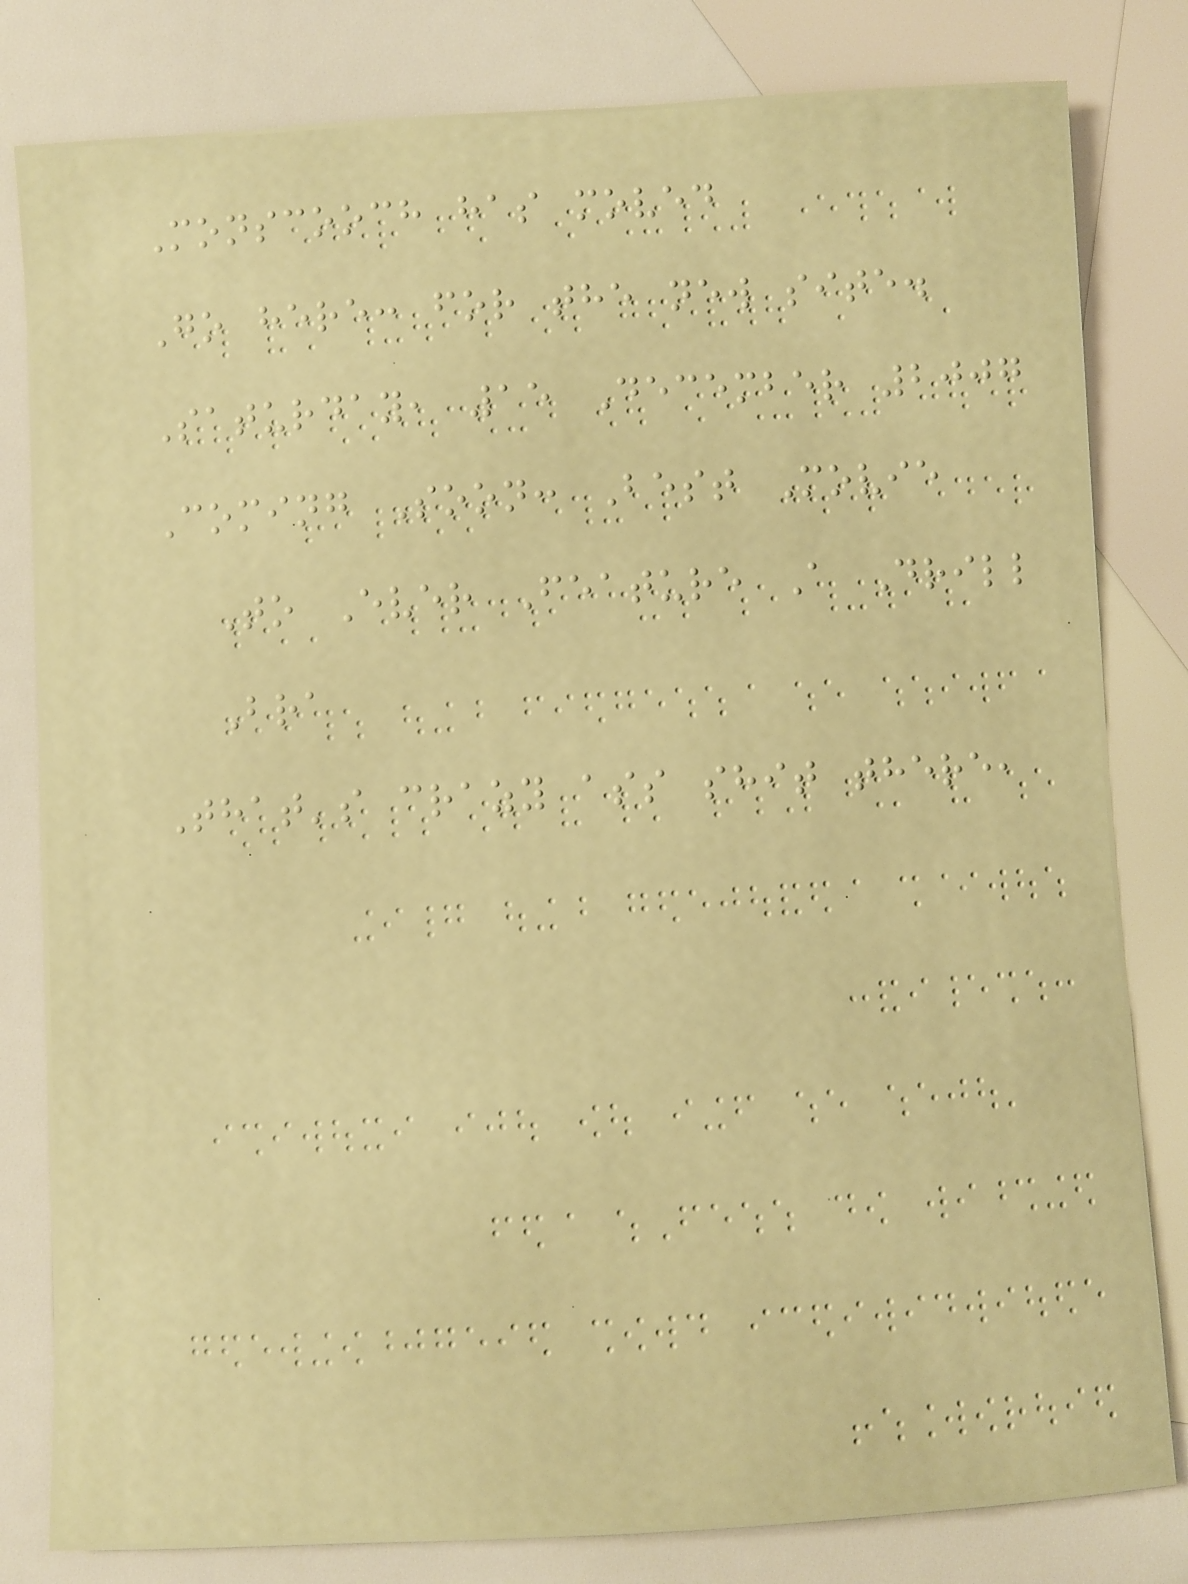Monscooch has moved
Go here: for the new site.
Saturday, 15 December 2007
Coming Soon: Best Movie
To Ever Feature A Drill
Bra
That's crazy ass shit there,
